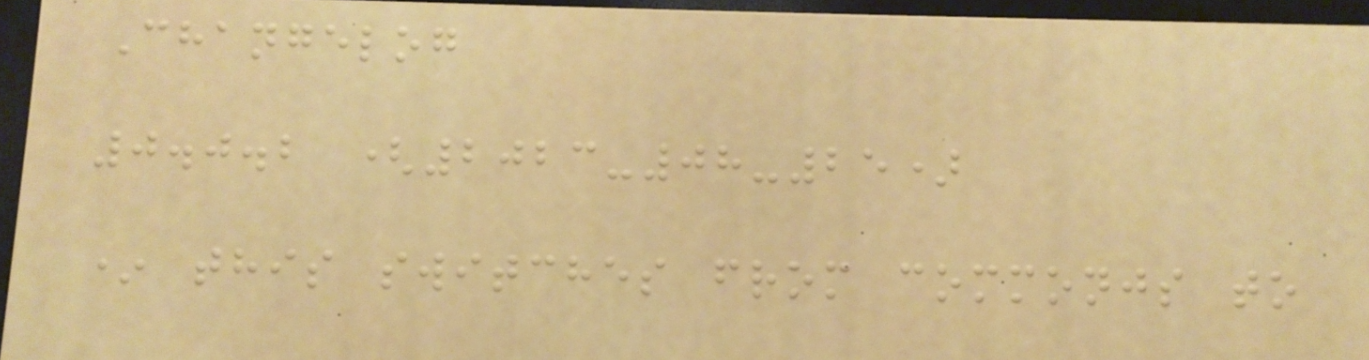Changelog
0.0.2 (2023-08-25)
* this switches from commonjs to
